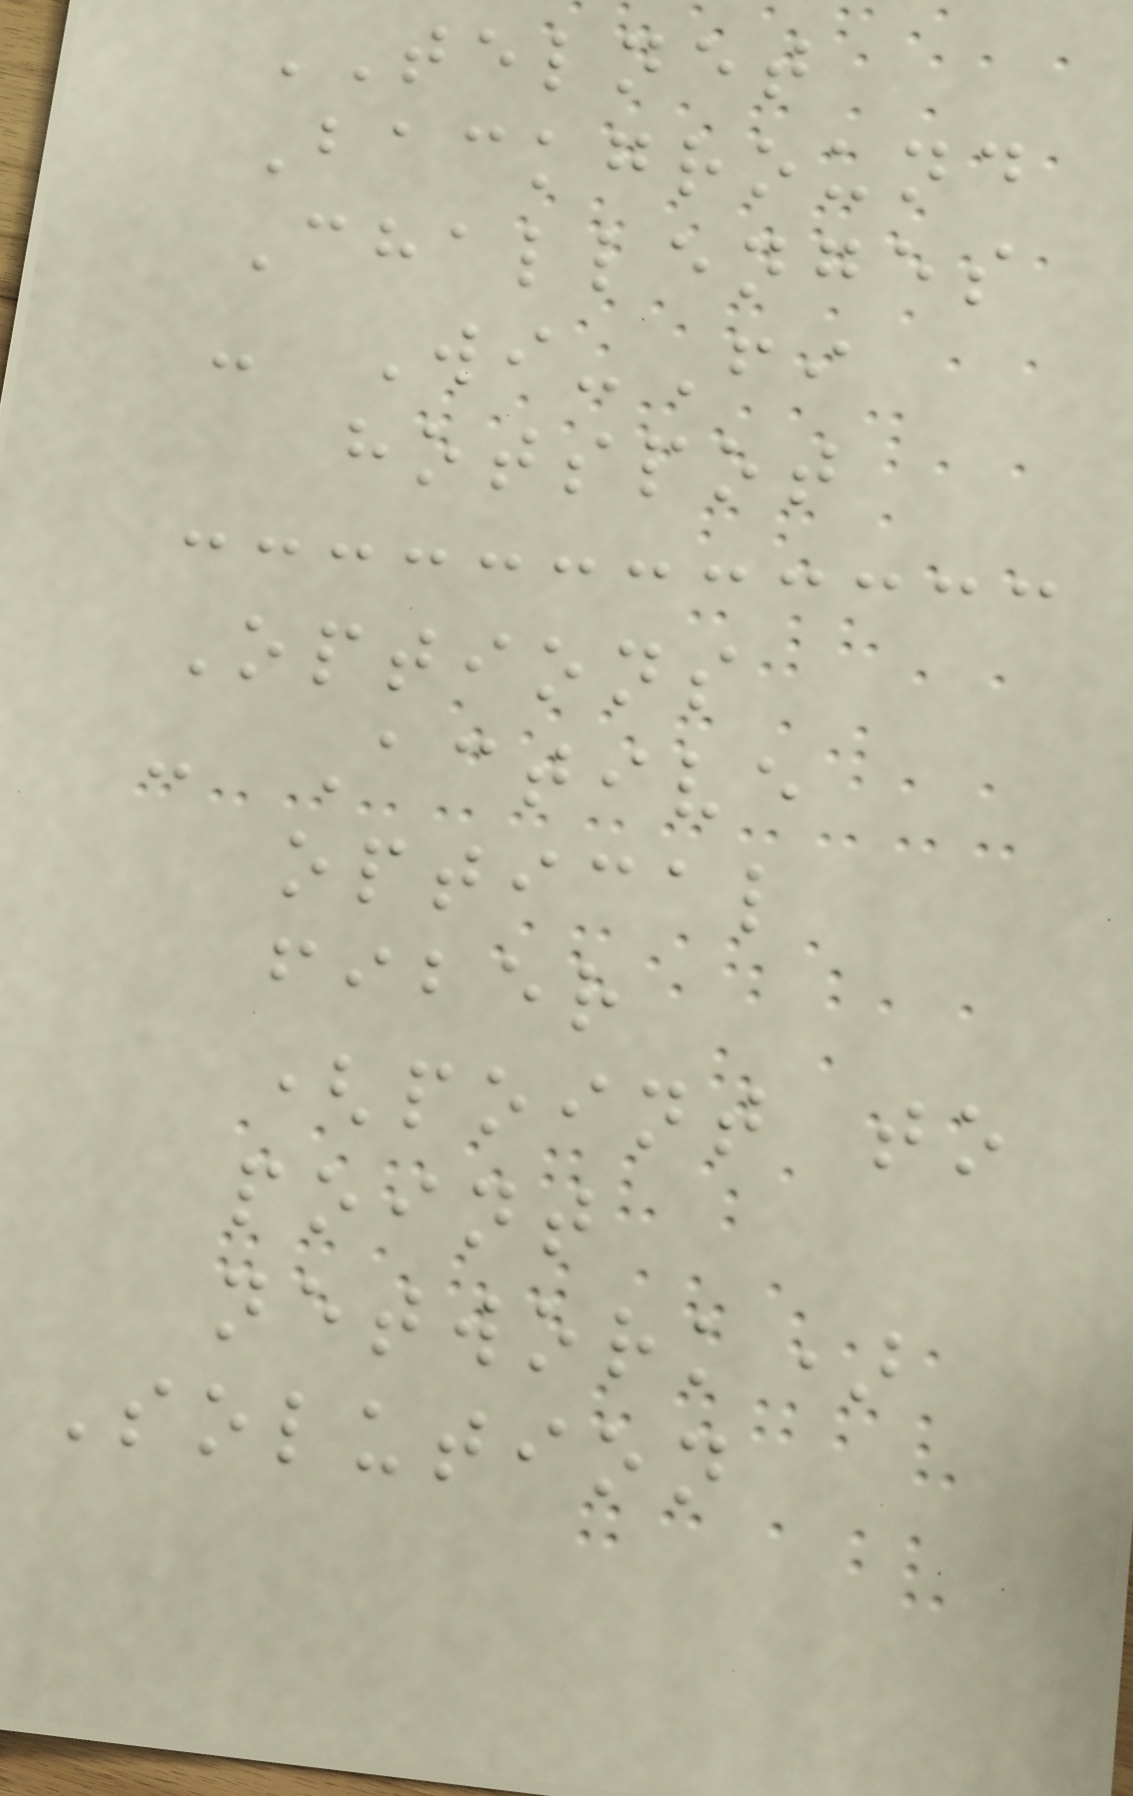TELNET
Background
Challenges
- Wi-Fi
hotspot
Options
- Active
optical
fiber
(point to
point
network)
Solution
